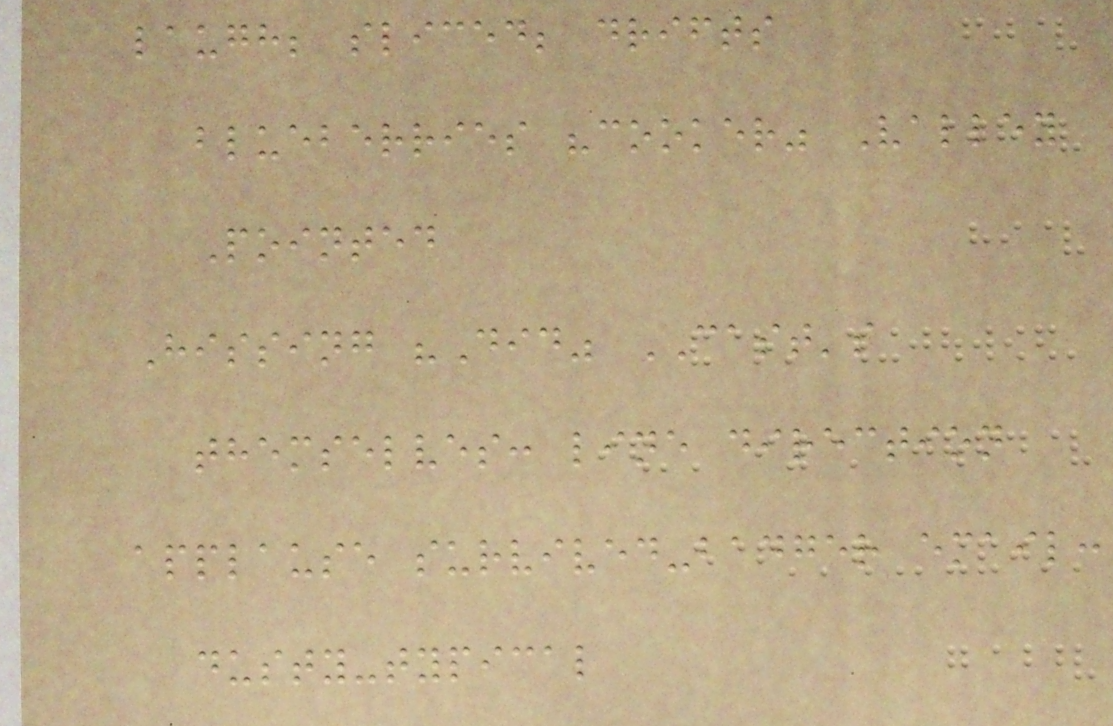laugh; sliced; drifts
blueberries "cooker" Valley
Pointed
Hissing "Did" CAST's
themselves: line direction
applause survived-badger email:
dusty-typical
